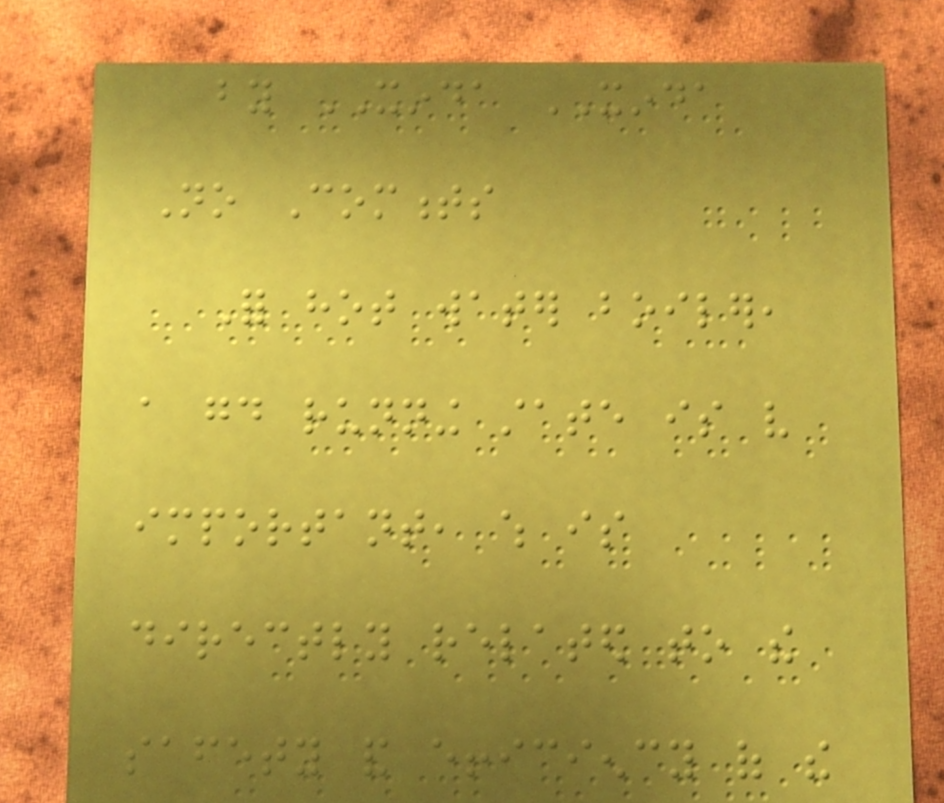by XINDA XINDA
No Comments
For hot water boiler,
a good running state is very
important, which is
directly related to the
safety and efficiency of the
